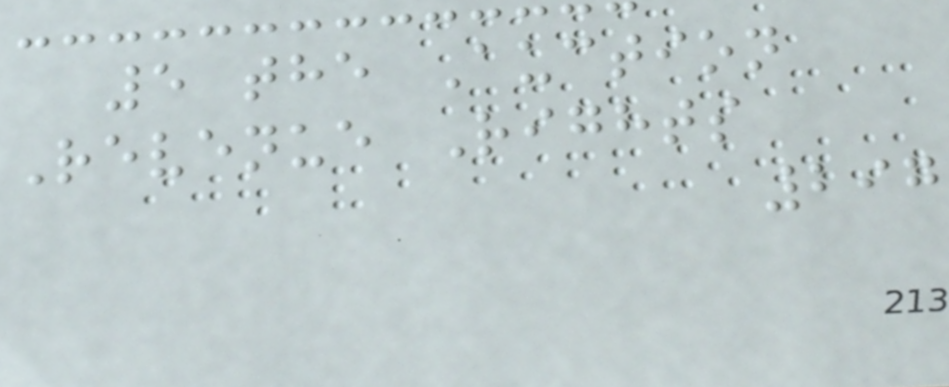5 the Auction
Revenue Rights
297
